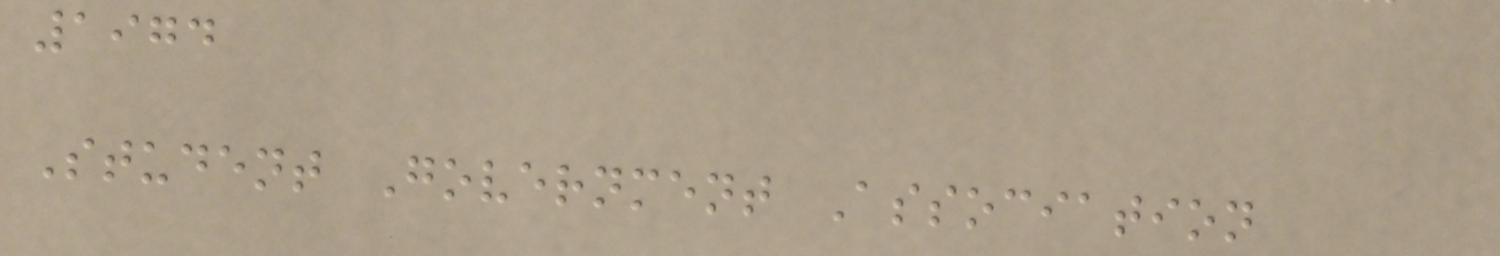1974
Student Government Association
